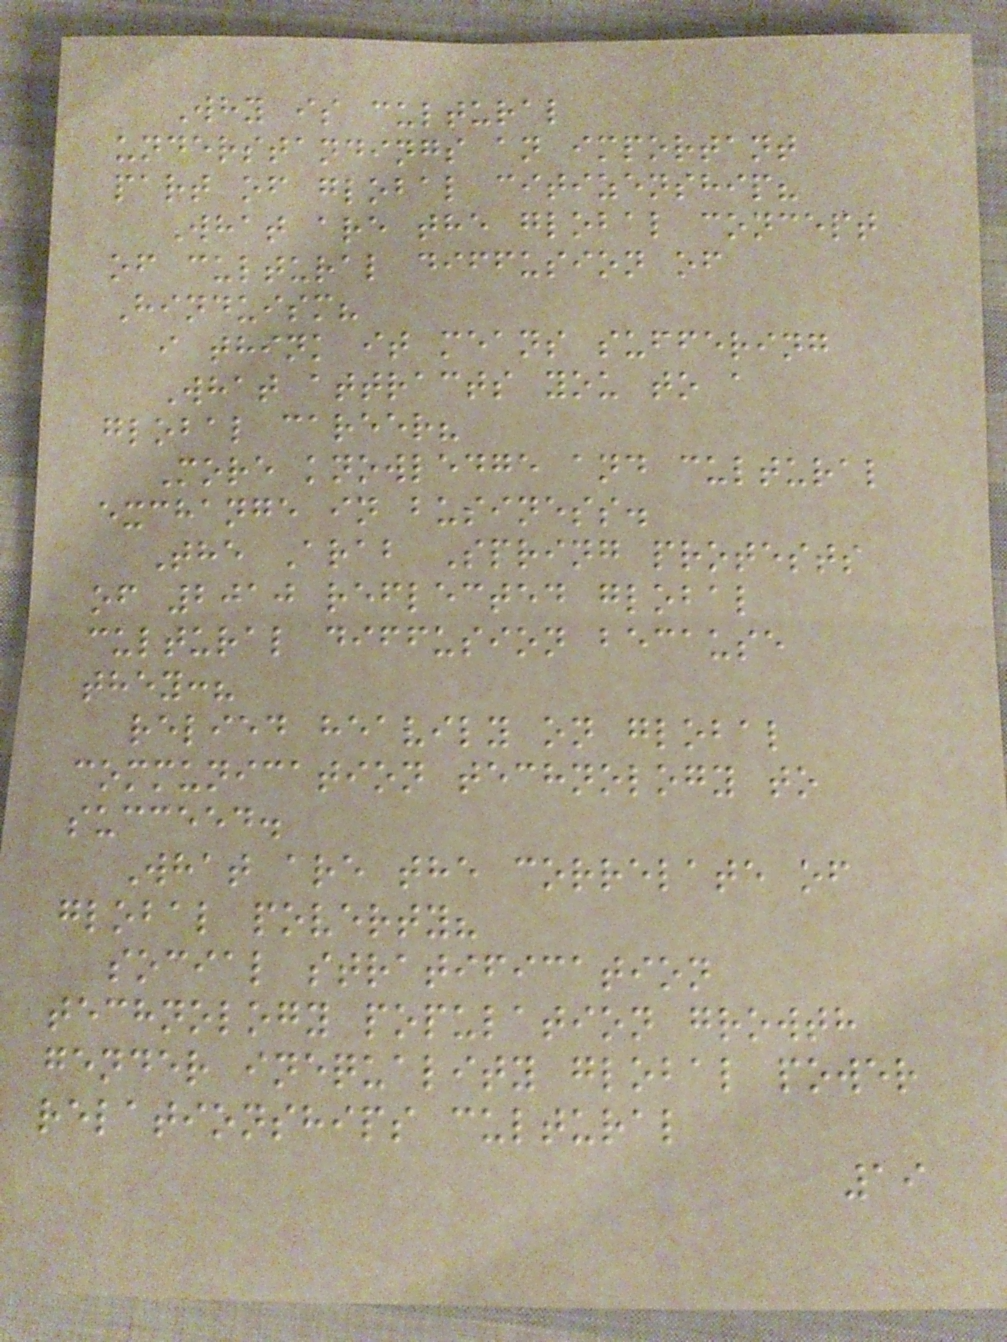Why is cultural
understandings an important
part of global citizenship?
What are the global concept
of cultural diffusion of
Hinduism?
i think it means suffering
What attracts you to a
global career?
More knowledge and cultural
exchange in business.
The Arab Spring protests
of 2010 reflected global
cultural diffusion because
they:?
relied heavily on global
communication technology to
succeed.
What are the correlate of
global poverty?
social stratification
technology population growth
gender inequality global power
relationships cultural
19
